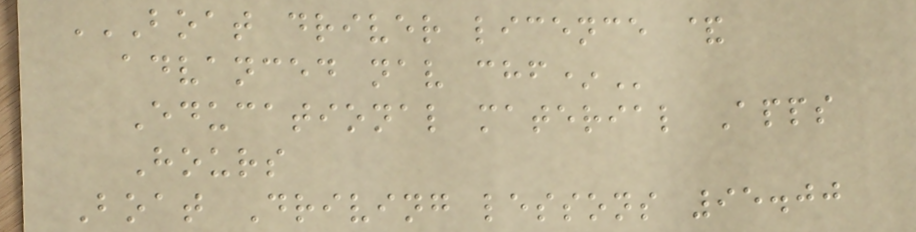BOAT DRIVER LICENCE &
ADVANCED NAV CHF*
Educational material Apps
Hours
Boat Driving lessons 95.00
